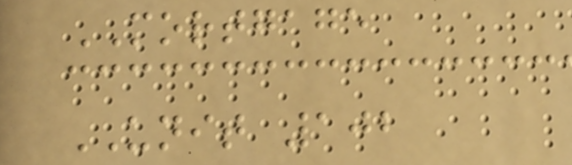MORTGAGE
UNIT 102
